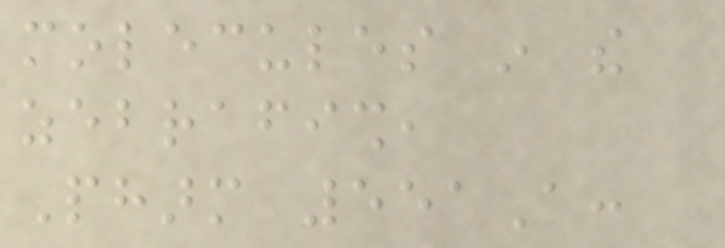molecules in the
zebrafish,
Pharm 551A:
